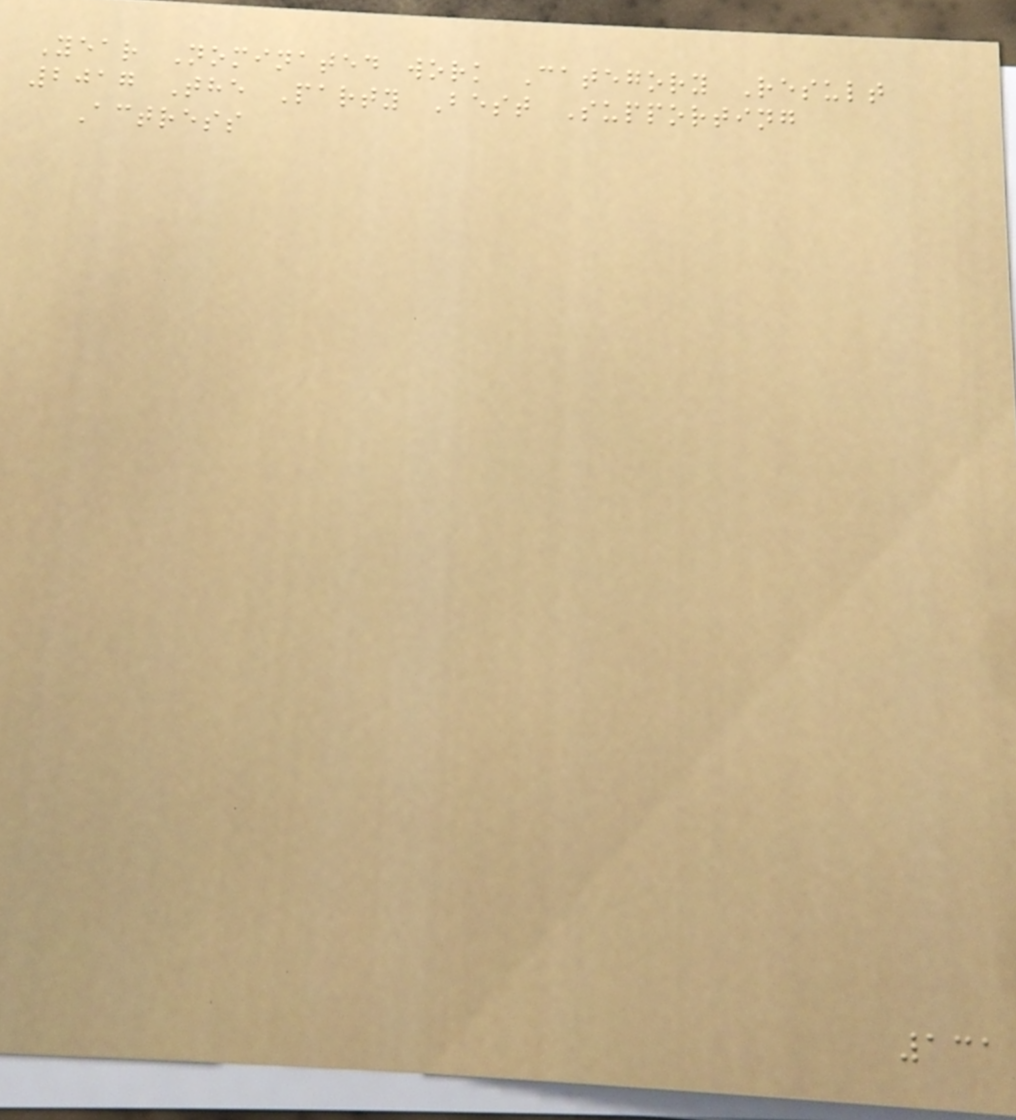Year Nominated work Category Result
2017 The Party Best Supporting
Actress
131
